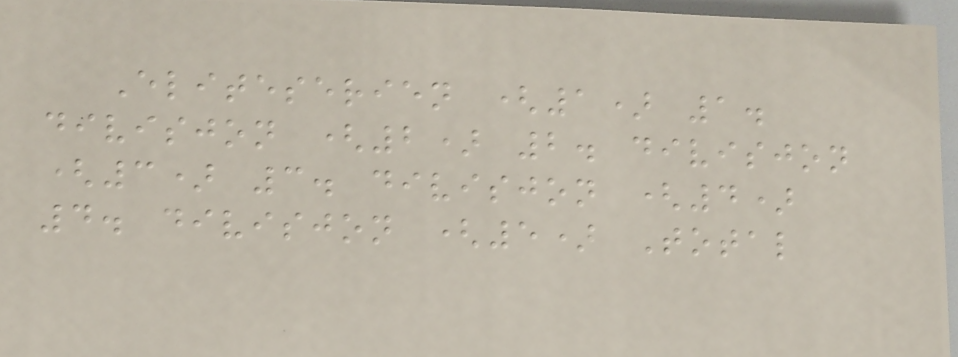Eliteserien (1) 1.
divisjon (2) 2. divisjon
(3) 3. divisjon (4)
4. divisjon (5) Total
